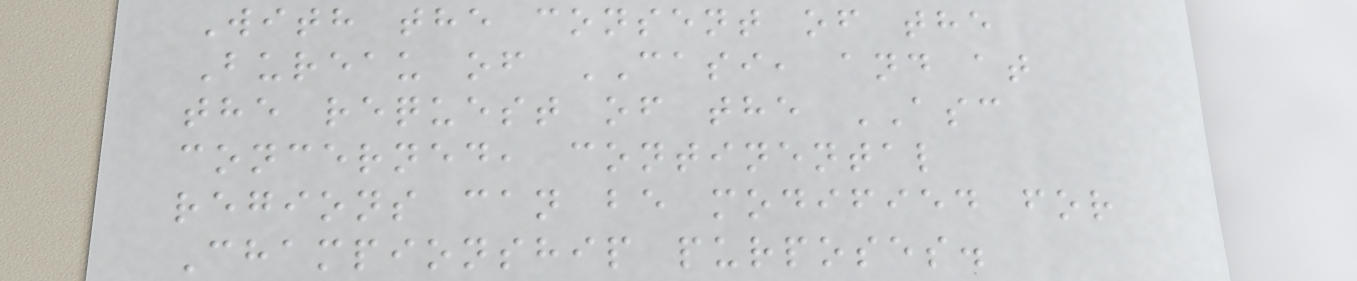With the consent of the
Bureau of CASI, and at
the request of the ASC
concerned, continental
regions can be modified for
Championship purposes.
